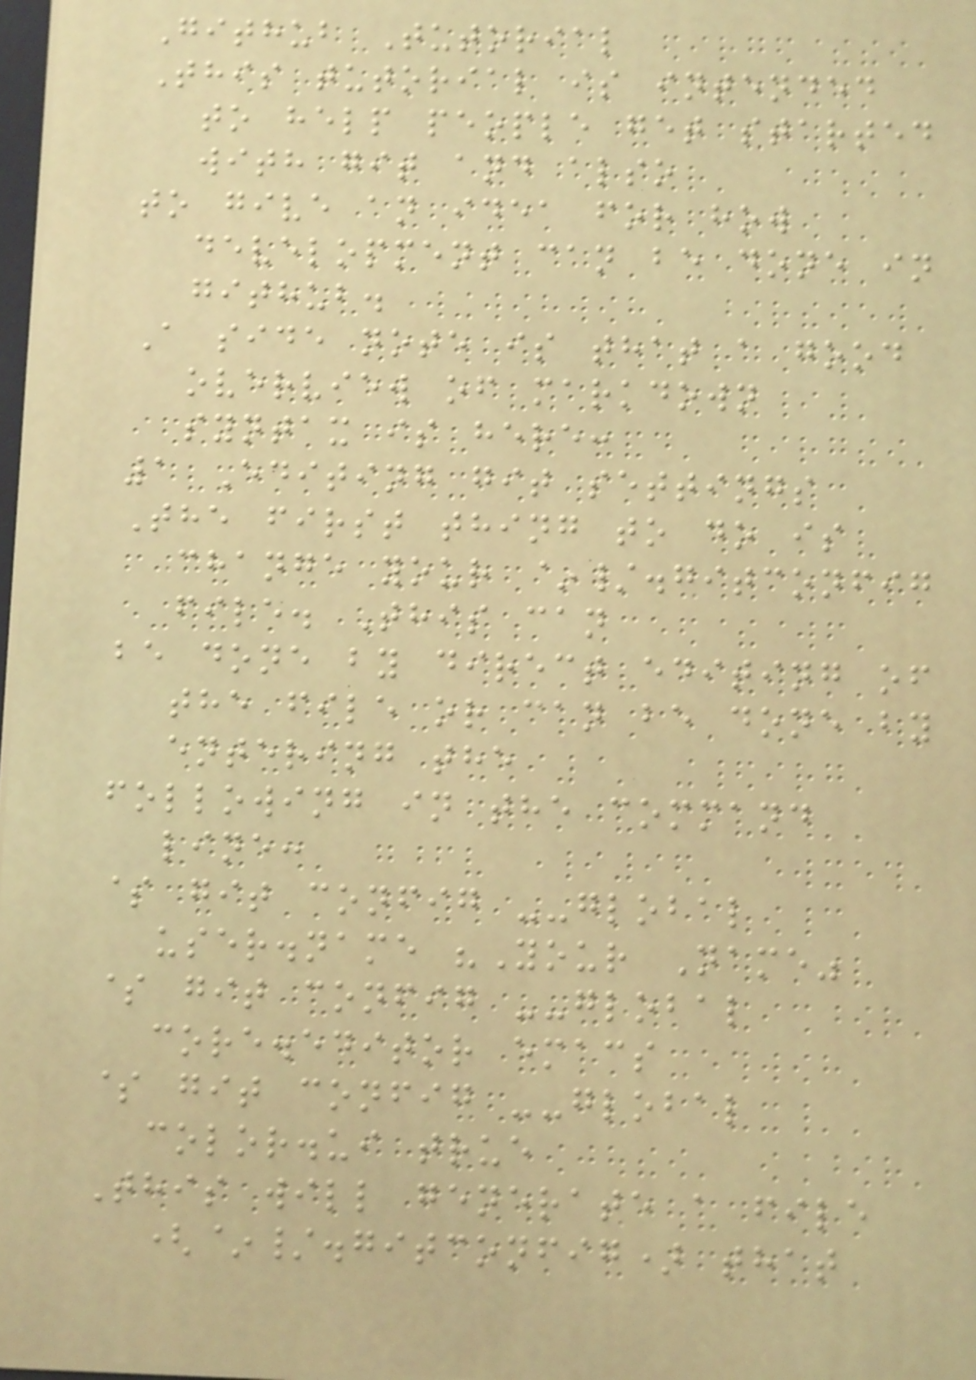Github Tutorial
This tutorial is intended
to help people get started
with git and also
to give an idea for how
development can be done in
github.
A side note is that a good
overview of markdown
syntax is here:
1 Editing git settings
The first thing to do is
change your ~/.gitconfig
file. This can
be done by direct editing of
the file or can be done by
entering the
following in the command
line:
$ git config --global
user.name "Your Name"
$ git config --global
core.editor emacs
$ git config --global
color.ui true
This will generate a file
(~/.gitconfig) that
